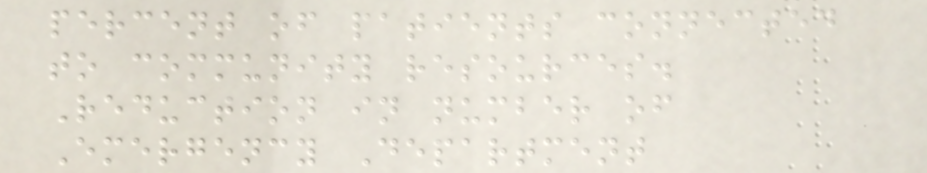percent of patients connected
to community resources.
Reduction in number of
Emergency Department
